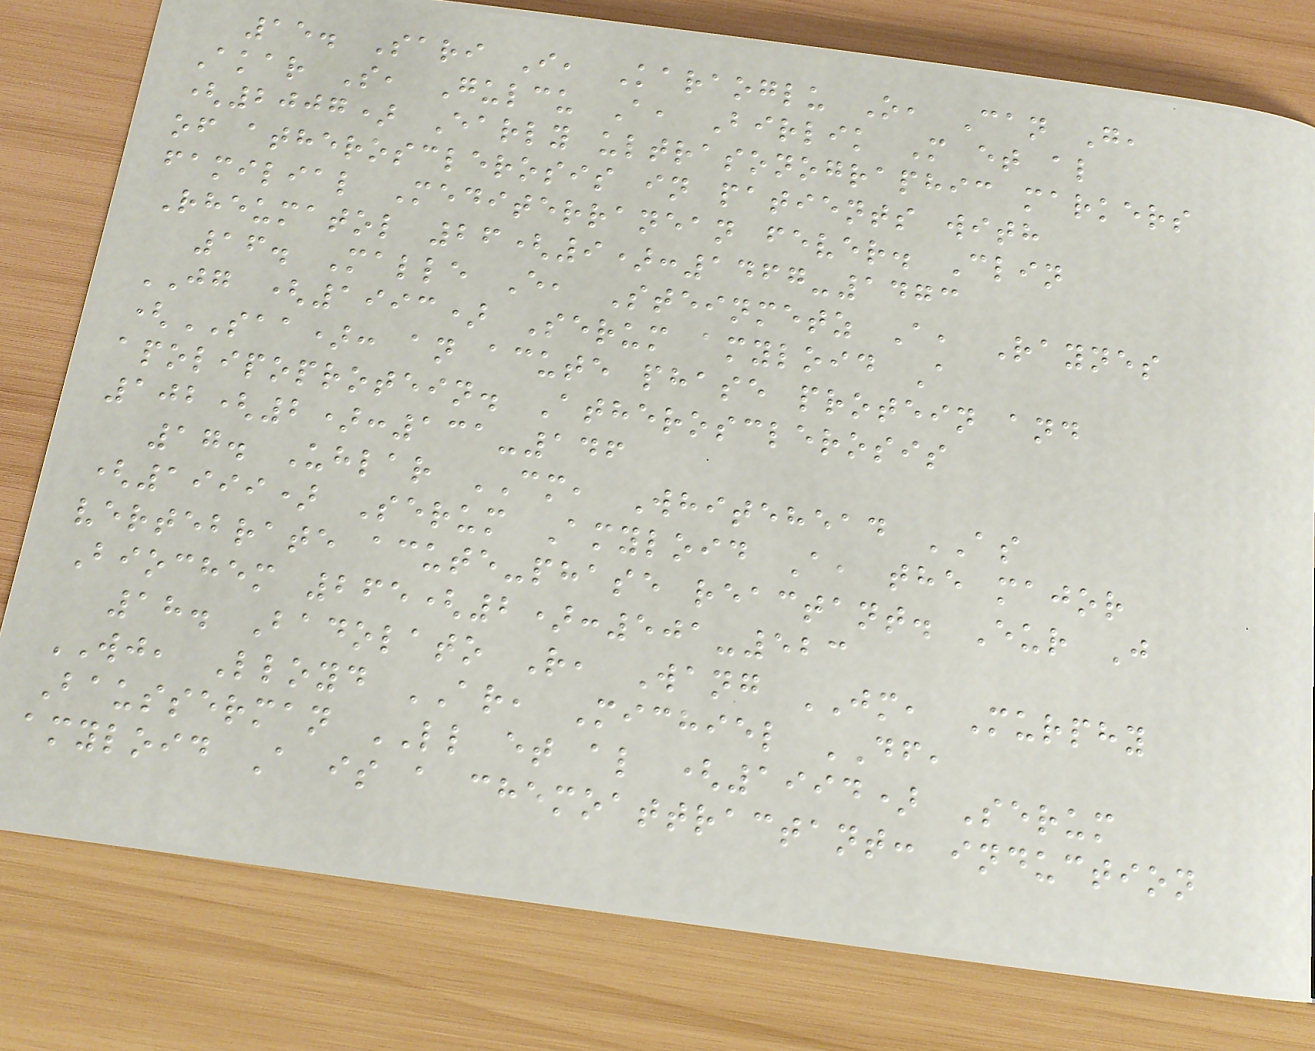15. Sari I, Karaoglu O, Can G,
Akar S, Gulcu A, Birlik M et al
(2007) Early ultrasonographic markers
of atherosclerosis in patients with
familial Mediterranean fever. Clin
Rheumatol 26(9):1467-1473
16. Malle E, Steinmetz A, Raynes
JG (1993) Serum amyloid A
(SAA): an acute phase protein and
apolipoprotein. Atherosclerosis
102(2):131-146
17. Uhlar CM, Whitehead AS
(1999) Serum Amyloid A, the major
vertebrate acute-phase reactant. Eur J
Biochem 265(2):501-523
18. Badolato R, Wang JM, Murphy
WJ, Lloyd AR, Michiel DF,
Bausserman LL et al (1994) Serum
amyloid A is a chemoattractant: induction
